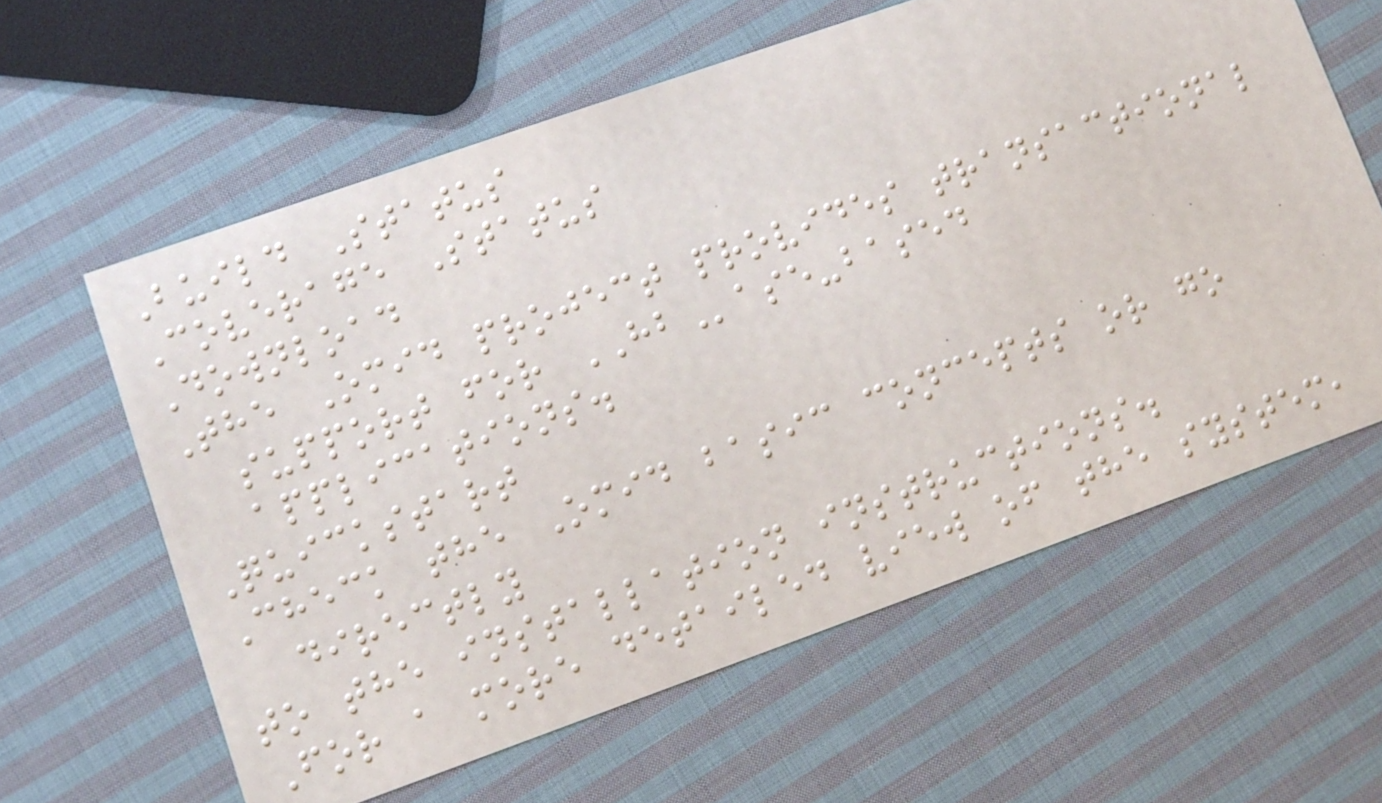Build Status
Coverage Status
Download
The Omid project provides transactional
support for HBase-based
applications.
Quickstart
Check the Omid basic concepts or go
directly
to the installation instructions.
For a more detailed view of the system,
